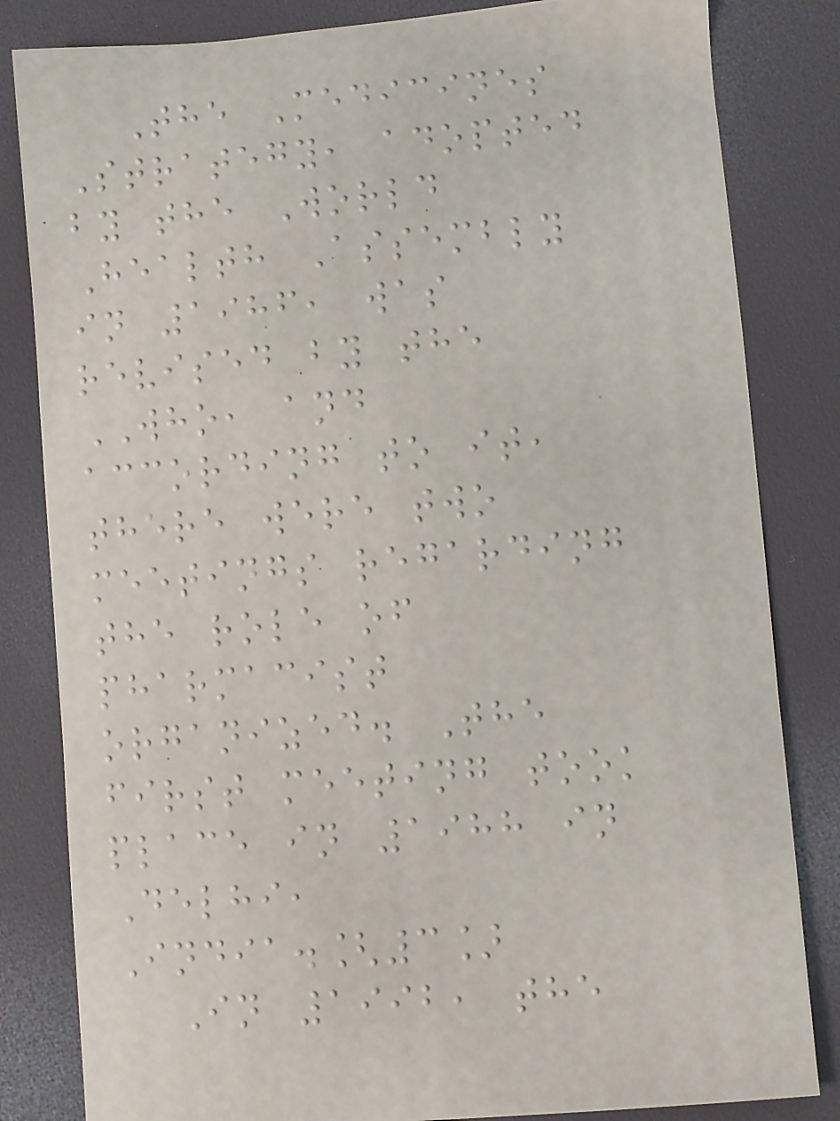The Medicines
Strategy, adopted
by the World
Health Assembly
in 1986, was
revised by the
WHO, and
according to it,
there were two
meetings regarding
the role of
pharmacist
organized. The
first meeting took
place in 1988 in
Delhi,
India.[3]
In 1992, the
